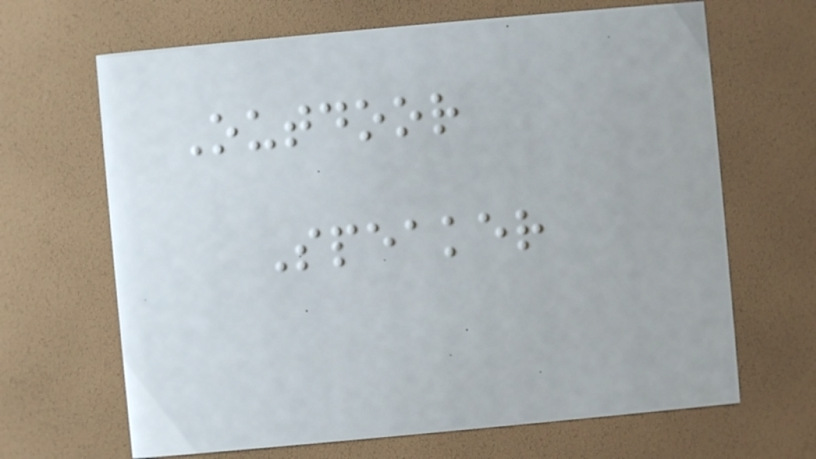Outdoor
Speaker
